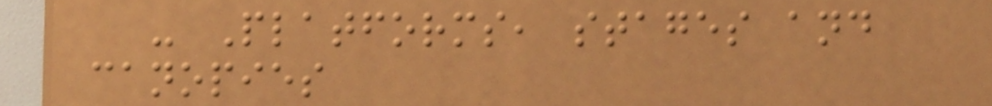- Platforms, stages and
canopies
